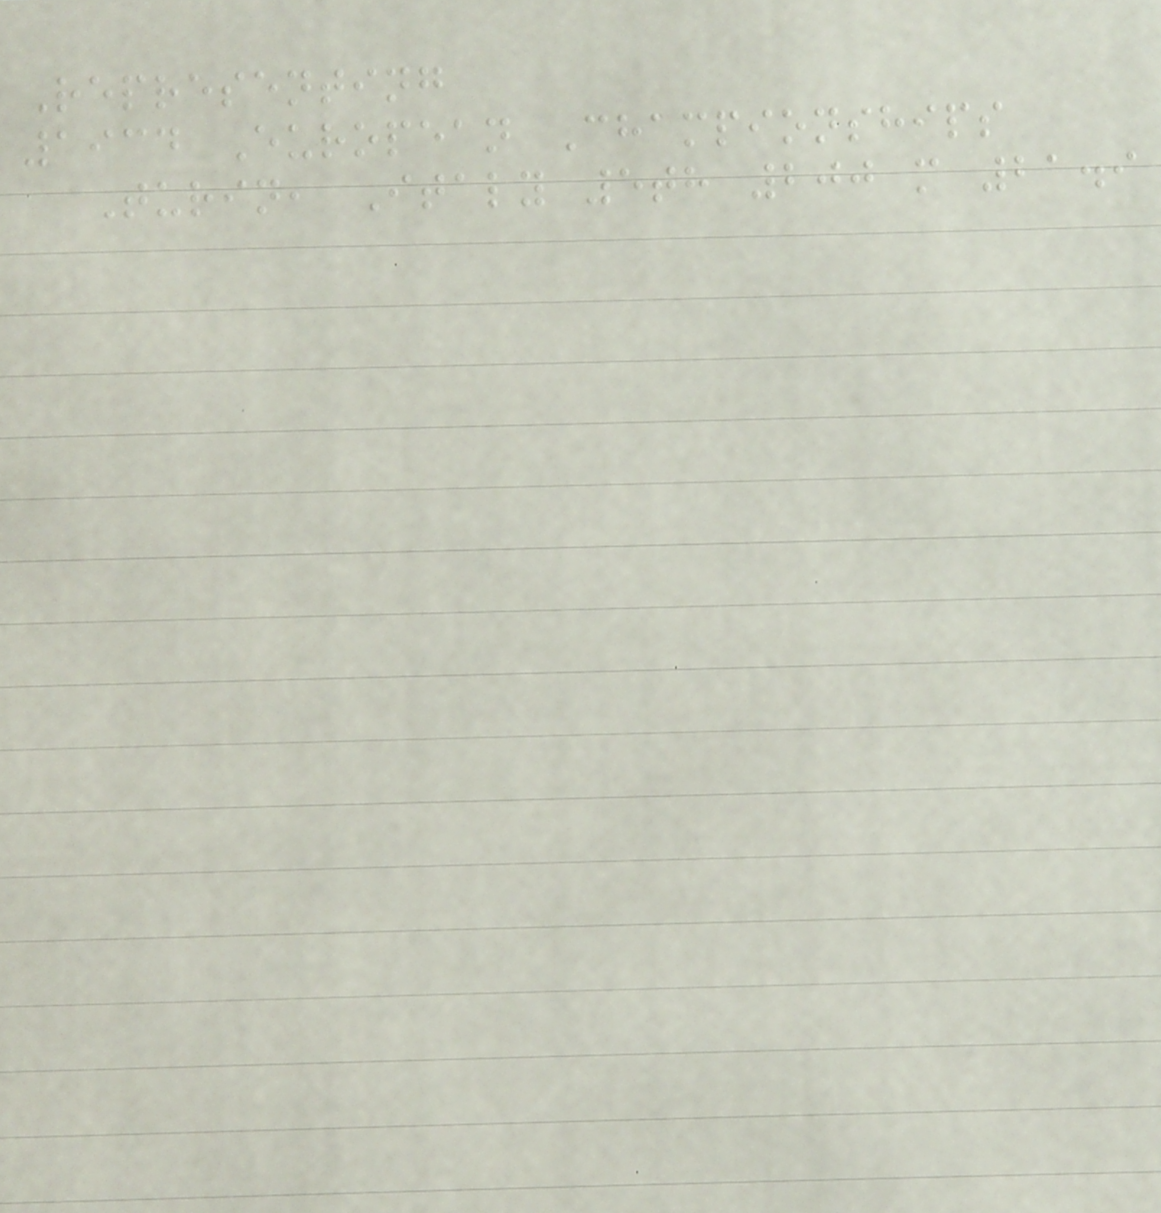Representing
1934 European Championships
Turin, Italy 5th 200 m 21.9
